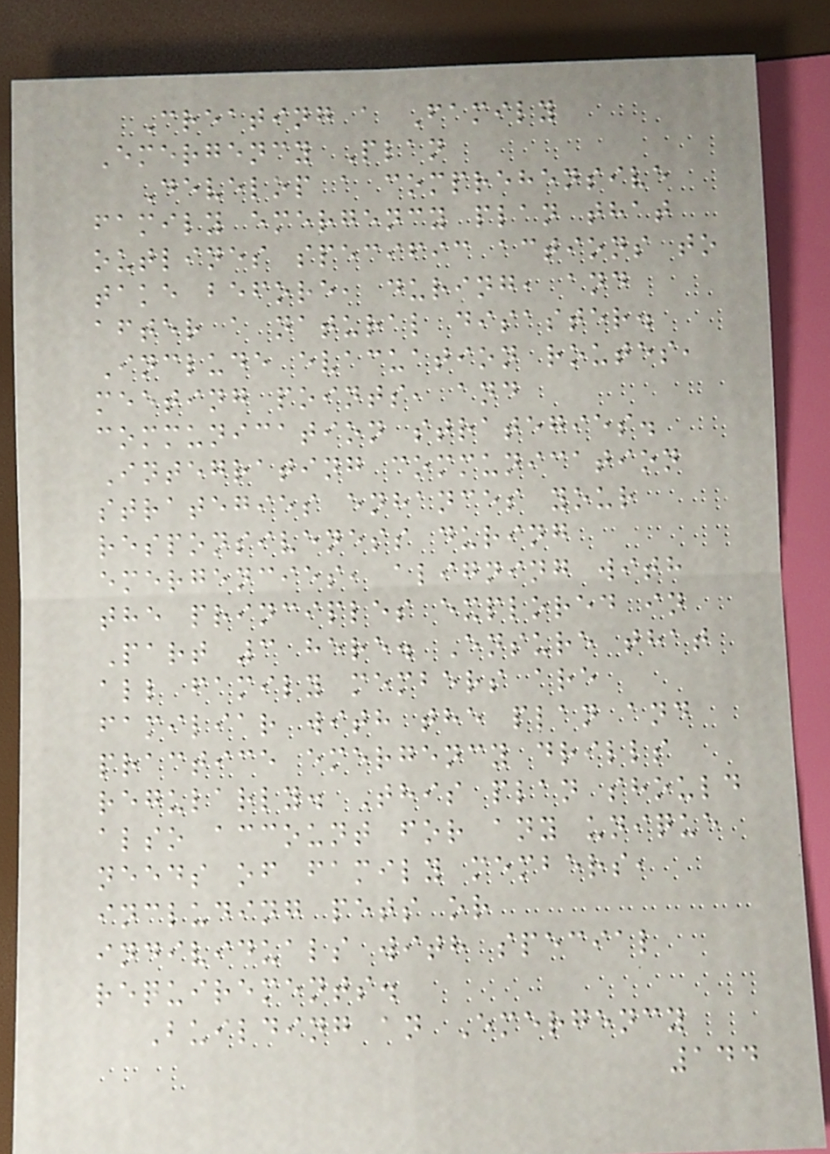Creating a Family
Emergency Plan
Develop a comprehensive
family emergency plan that
outlines specific actions to
take before, during, and
after a natural disaster.
Include evacuation routes,
meeting points, and
communication strategies.
Integrating communication
strategies enhances your
responsiveness during
emergencies, aligning with
the principles explored in
Part 3 here. Ensure that
all family members are
familiar with the plan and
practice emergency drills
regularly. This plan should
also account for any unique
needs of family members,
including pets or
individuals with special
requirements.
Building an Emergency
144
